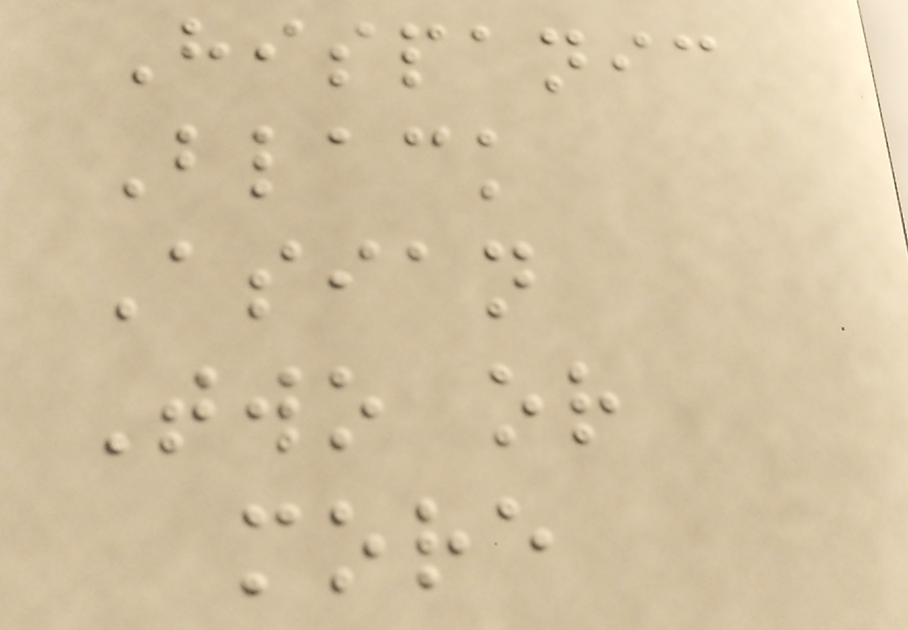Hispanic
Black
Asian
Two or
more
